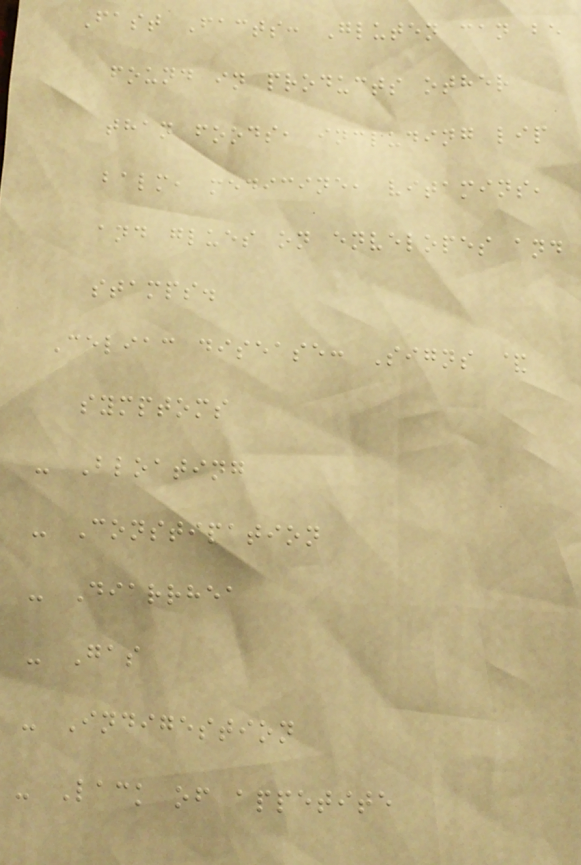Fast Facts: Gluten can be
found in products other
than foods, including lip
balm, medicine, vitamins,
and glues on envelopes and
stamps.
Celiac disease: Signs &
symptoms
- Bloating
- Constipation
- Diarrhea
- Gas
- Indigestion
- Lack of appetite
